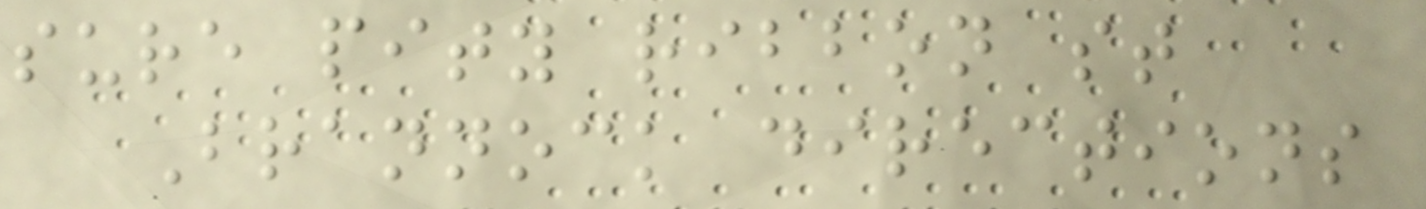sure pity ribbon st
Brannock directions
